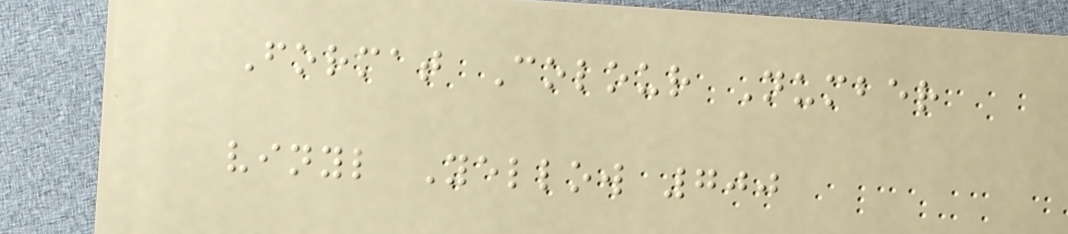Format Colour Number
vinyl Yellow 700
